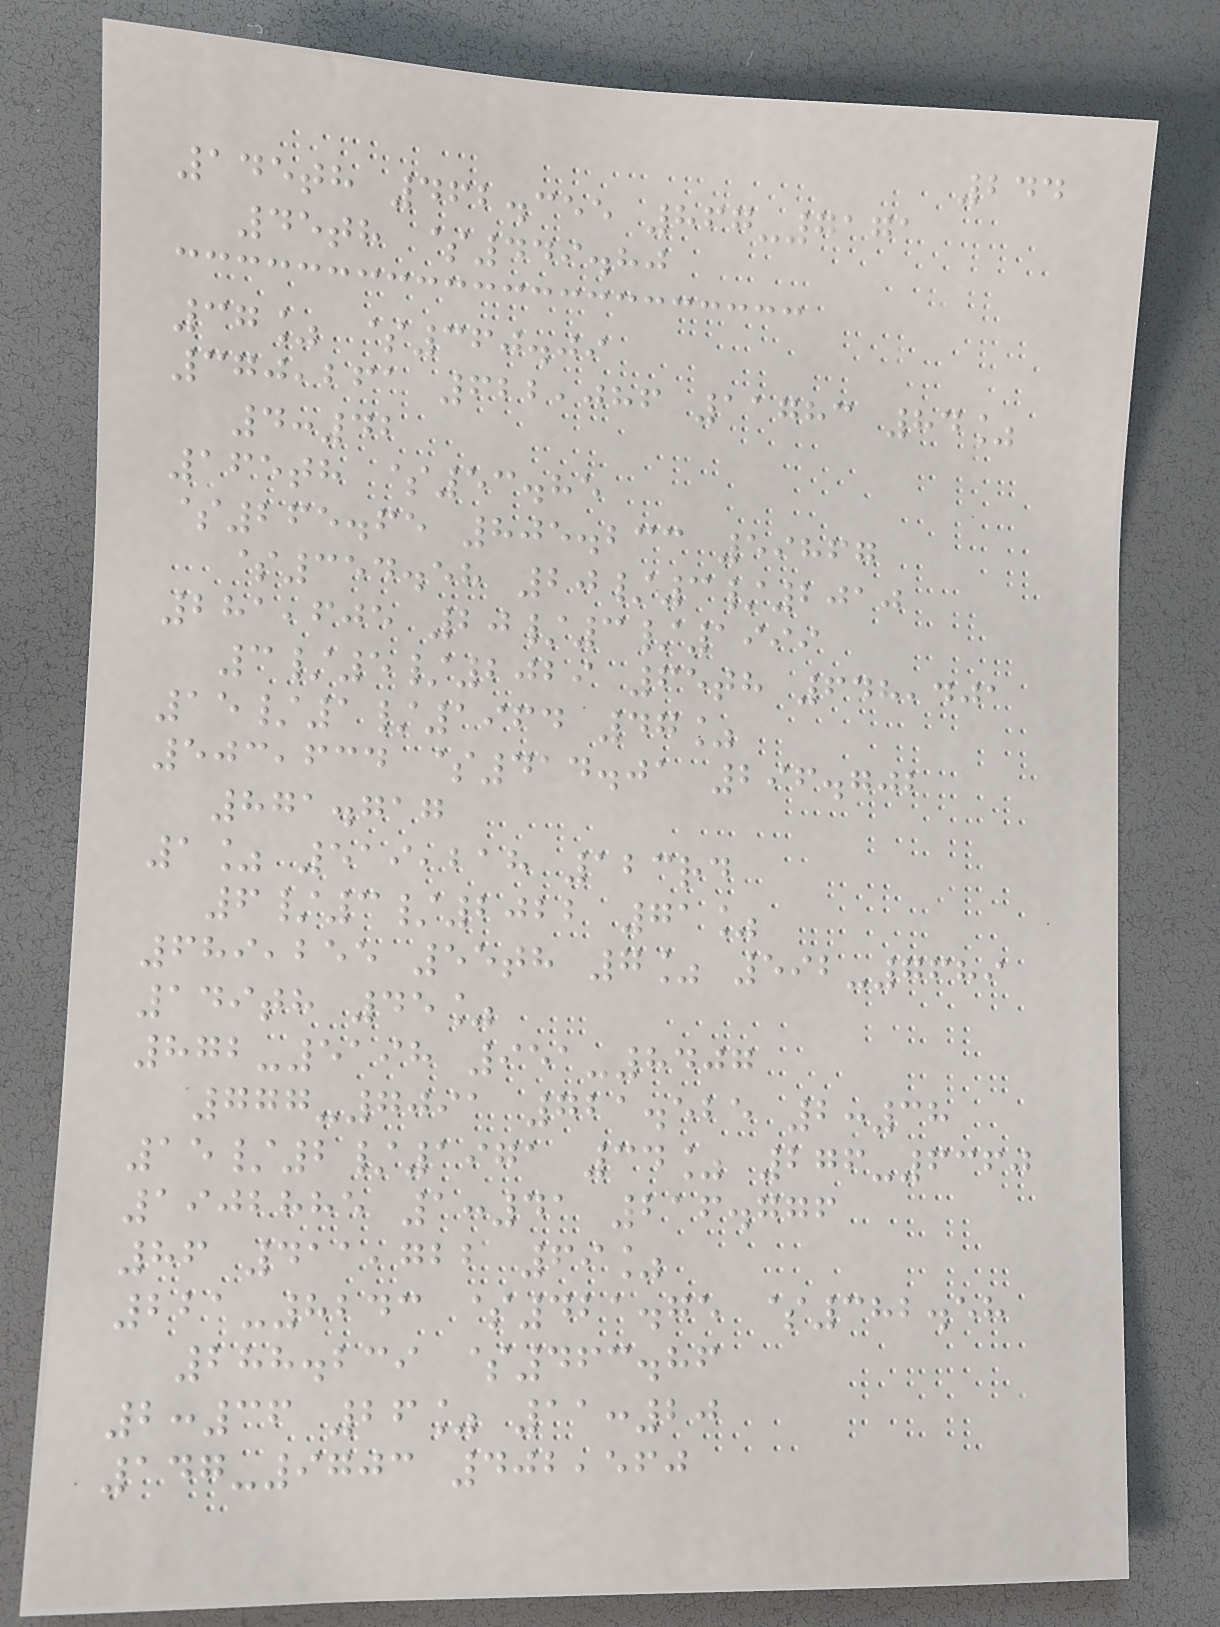244
145th 462.355 867-7171
45th $449.80
37% $360.09
370,261 622,086 11783 84%
4:42
165th $53.85
$265.65 805.233 59867
$354.58 20/3/2010
281,605 20/3/1999
3/5/2029 65th 648,401
15/1/1964 47%
503,634 $414.01 296.702
871.717
1% 519,218 123rd
6/3/2022 71%
689,255 55th 7% 592-7689
149th 45%
872-5198 951-8407
777-7091 721.525 2:38
15/2/1971 34% 276-6360
1902885 1:41 216.776
86 411,722 69%
221-8243 $421.75 $382.58
288.239 $463.86
2:36 26% 11:20
147-9703 402,560
